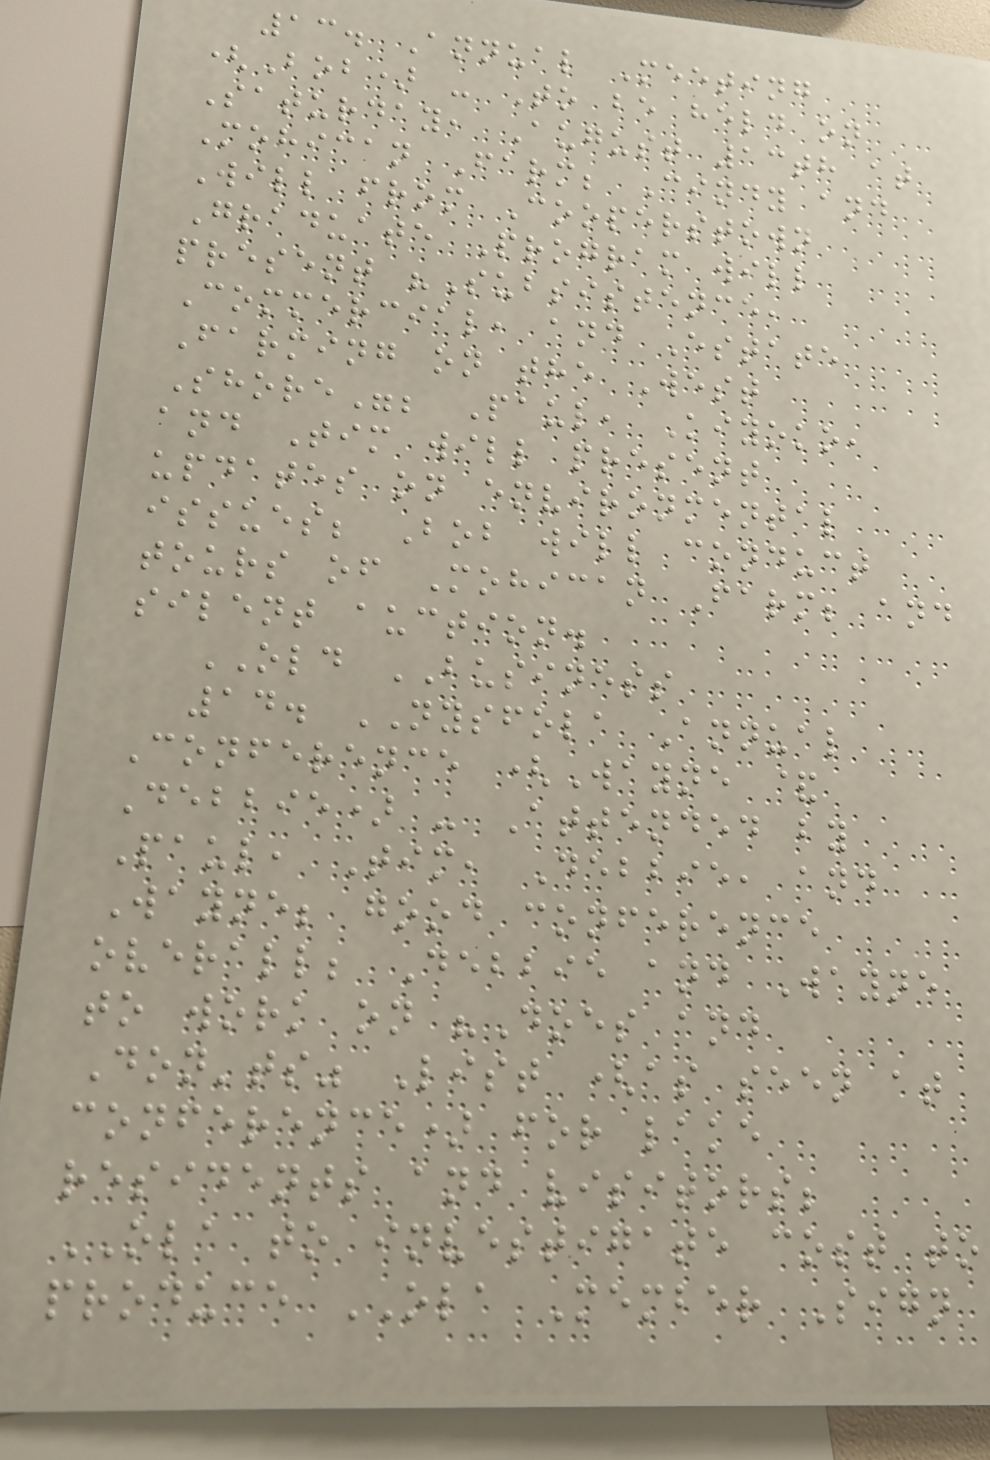13. Annual Meeting
(Bob) - To be held on
Saturday, August 13th at
Mohican Farm; Cindy and
Will from Cooperstown
Graduate Program will
present "Subsistence,
Commercial, and Estate
Farming on the West
Shore"; Paul, Kiyoko,
and Tim will present
updates on environmental
issues; Bob will conduct
tours of Mohican Farm; and
silent auction.
OLD BUSINESS
14. NYSFOLA Annual
Conference (Wayne &
Debbie) - Attended by
Paul, Tim, Debbie, and
Wayne; good conference
overall; Debbie and Wayne
to work on "Does and
Don'ts" List (as seen at
conference) for lake
residents and visitors;
OLA to investigate cost to
produce OLA Member Sign
